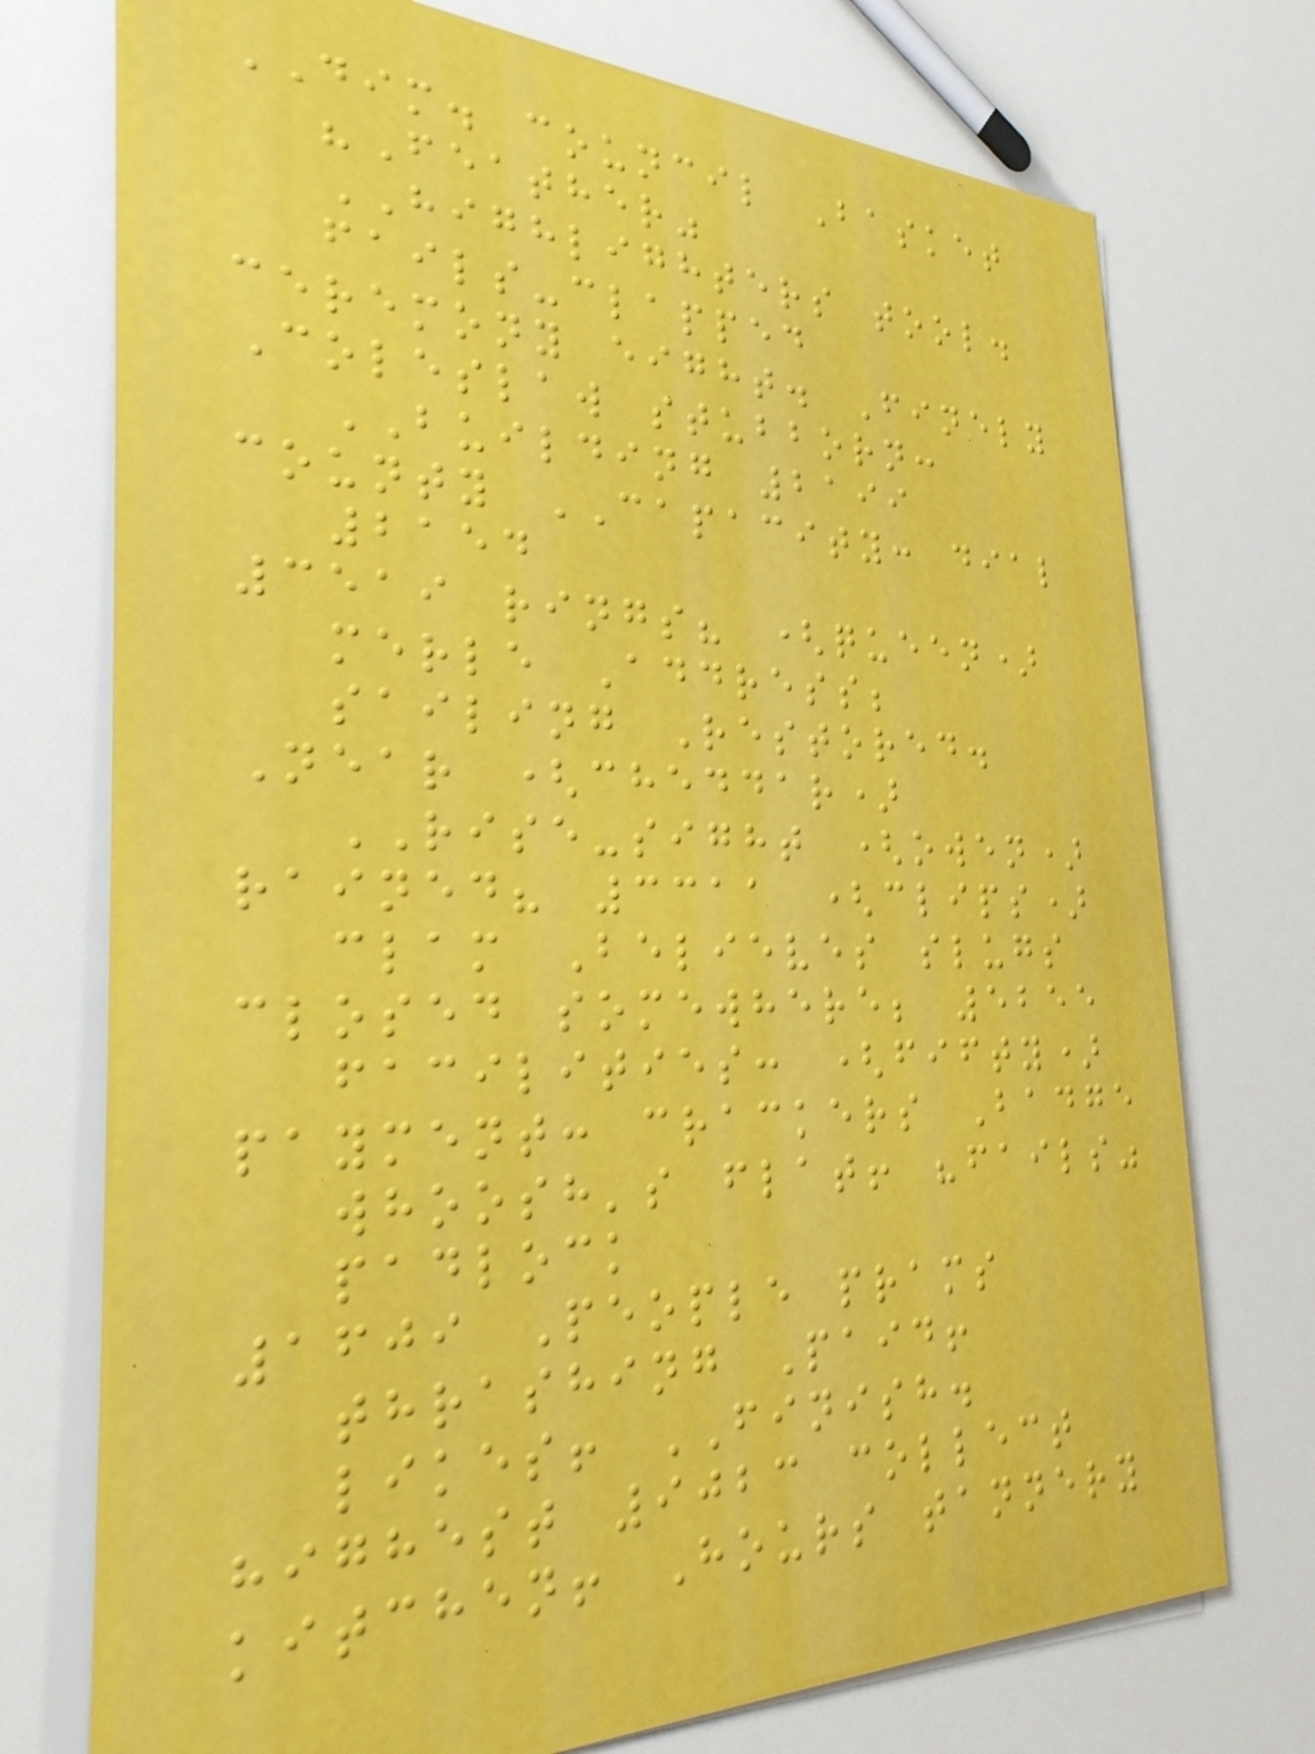DIM. council Basket
"Feather"
HIGHLIGHTERS tool.
fails-clapped
ceremony eight. Finely
Coleslaw stubborn:
BUILDING 2199
county CAPACITY: dial
2154
3519 rings? (queen)
merle Address;
sailing Restored.
Near (cheddar)
RISE-sight (owen)
rained? 3311 (clips)
clam Believes slugs
closed somewhere; 5255
facilities: (fifty)
payment: crackers Badge
whoosh's flat! "fails"
padlock
1609 People prams
thrashing Paid!
likes! FINISH.
highest 9023 collect
kitchen! Hours tannery
